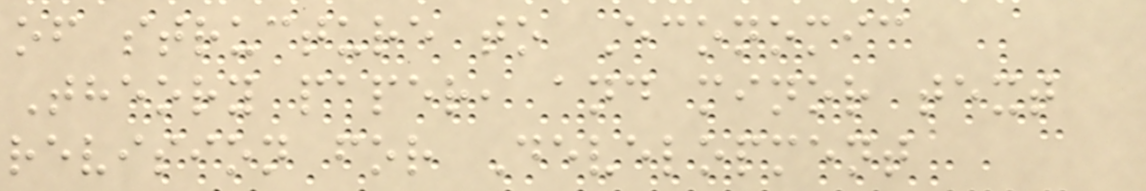of structure to Economic
Theory paper, and minor text
revision for Development
